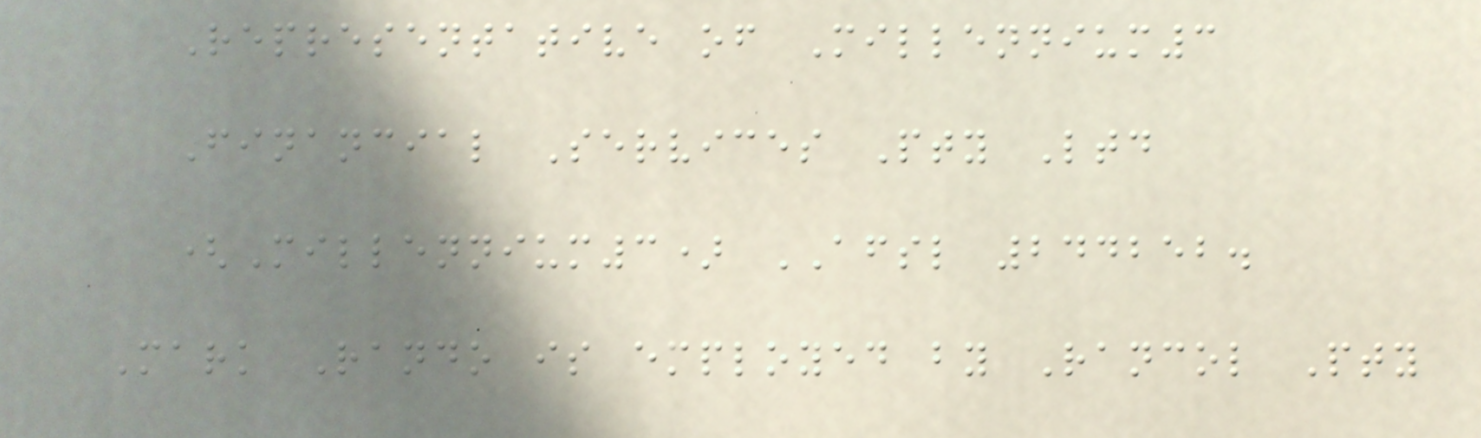Representative of Millennium3
Financial Services Pty Ltd
(Millennium3) AFSL 244252.
Mark Rando is employed by Rancol Pty
